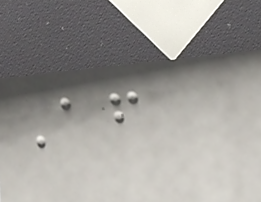After
